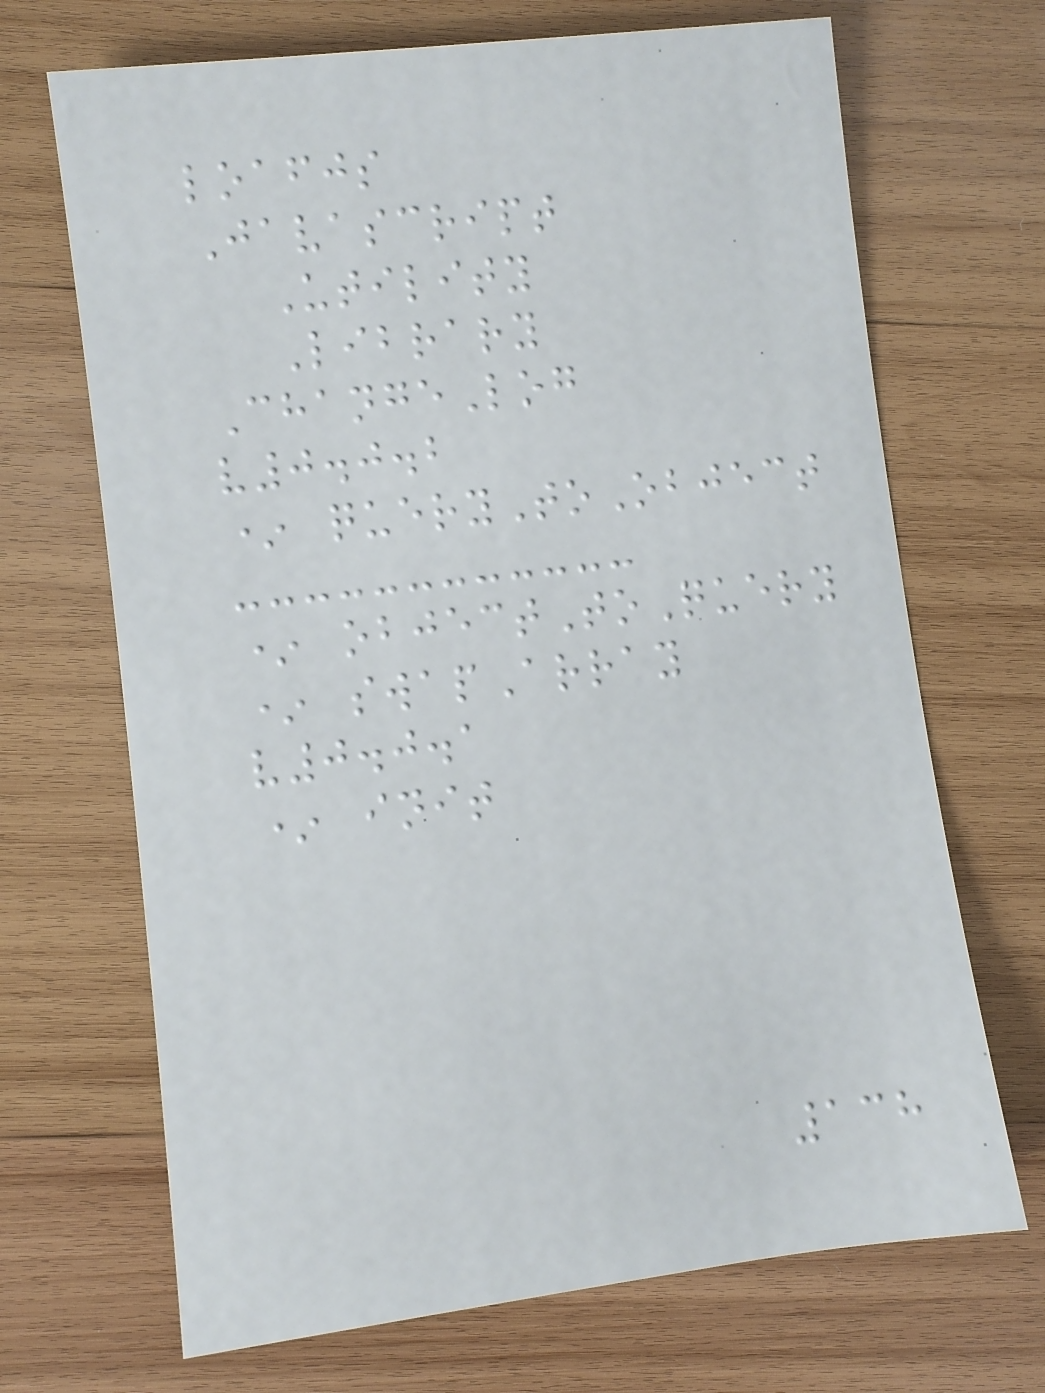loafjs
Javascript
Utility
Library
ChangeLog
v0.0.2
* queryToObject
* objectToQuery
* swapArray
v0.0.1
* init
138
